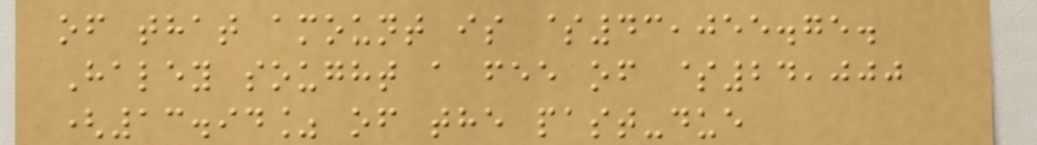of that amount is $43,055.75.
Haley sought a fee of $24,000
(13.94% of the past-due
